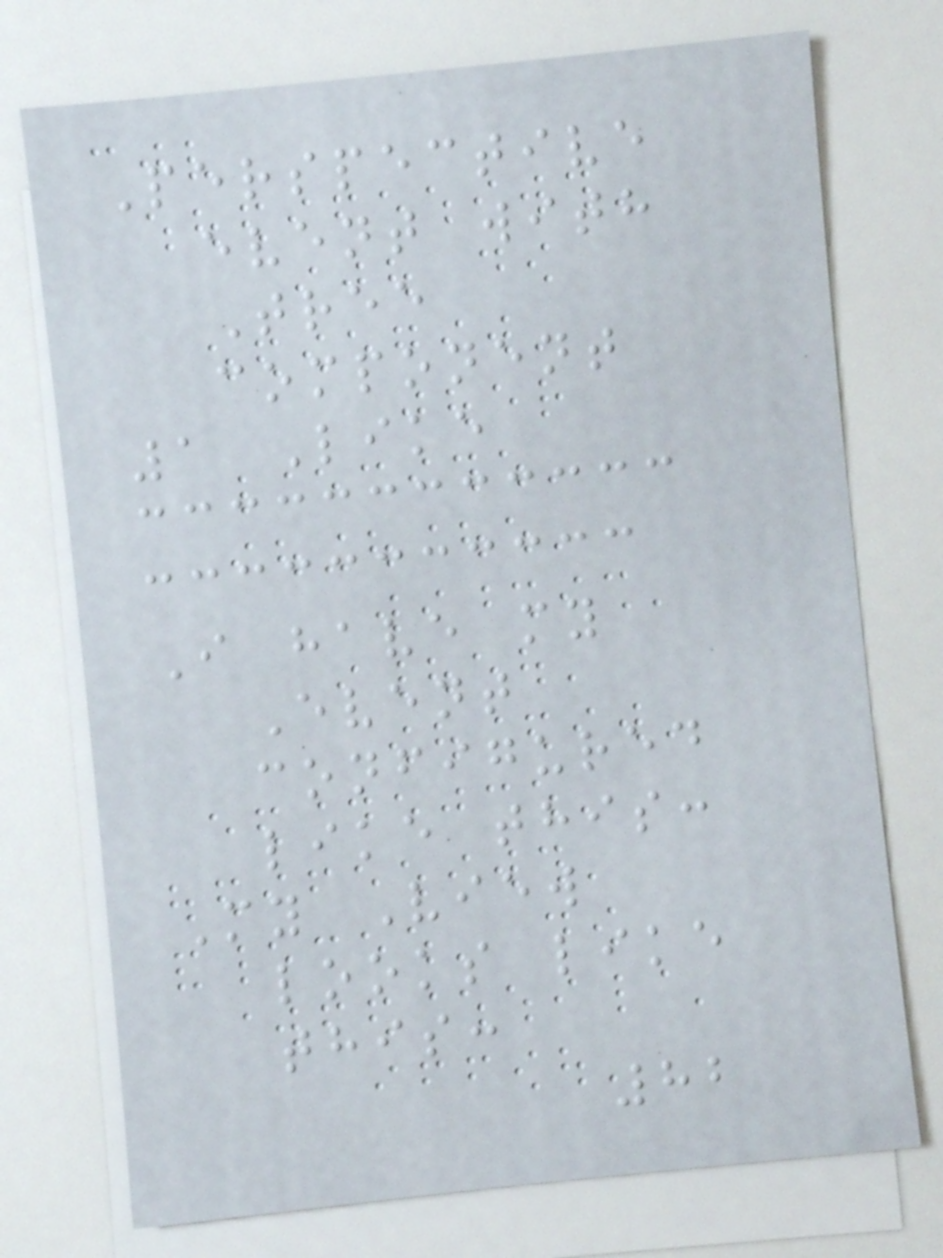Perspective
event with
Tree
component
1 Like
I have my
Event
configured
like this:
My View
looks like
this:
82
